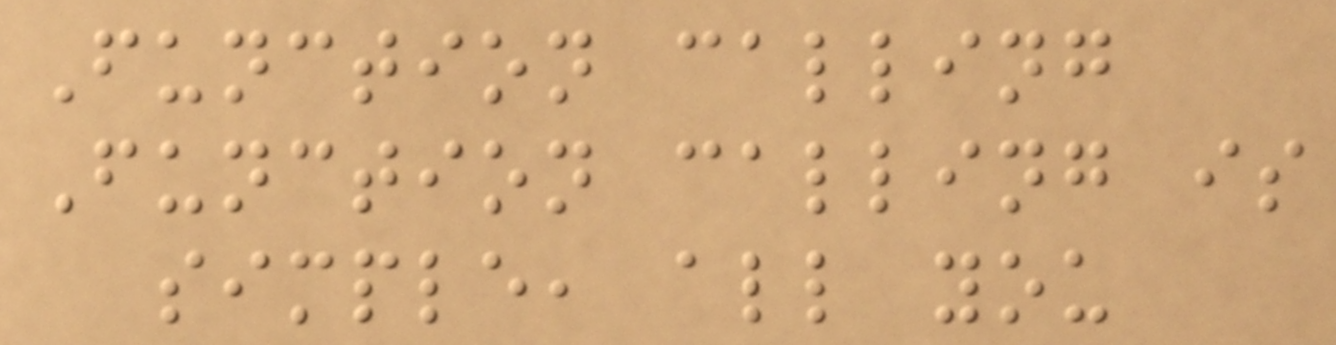Function calling
Function calling is
simple, all you
